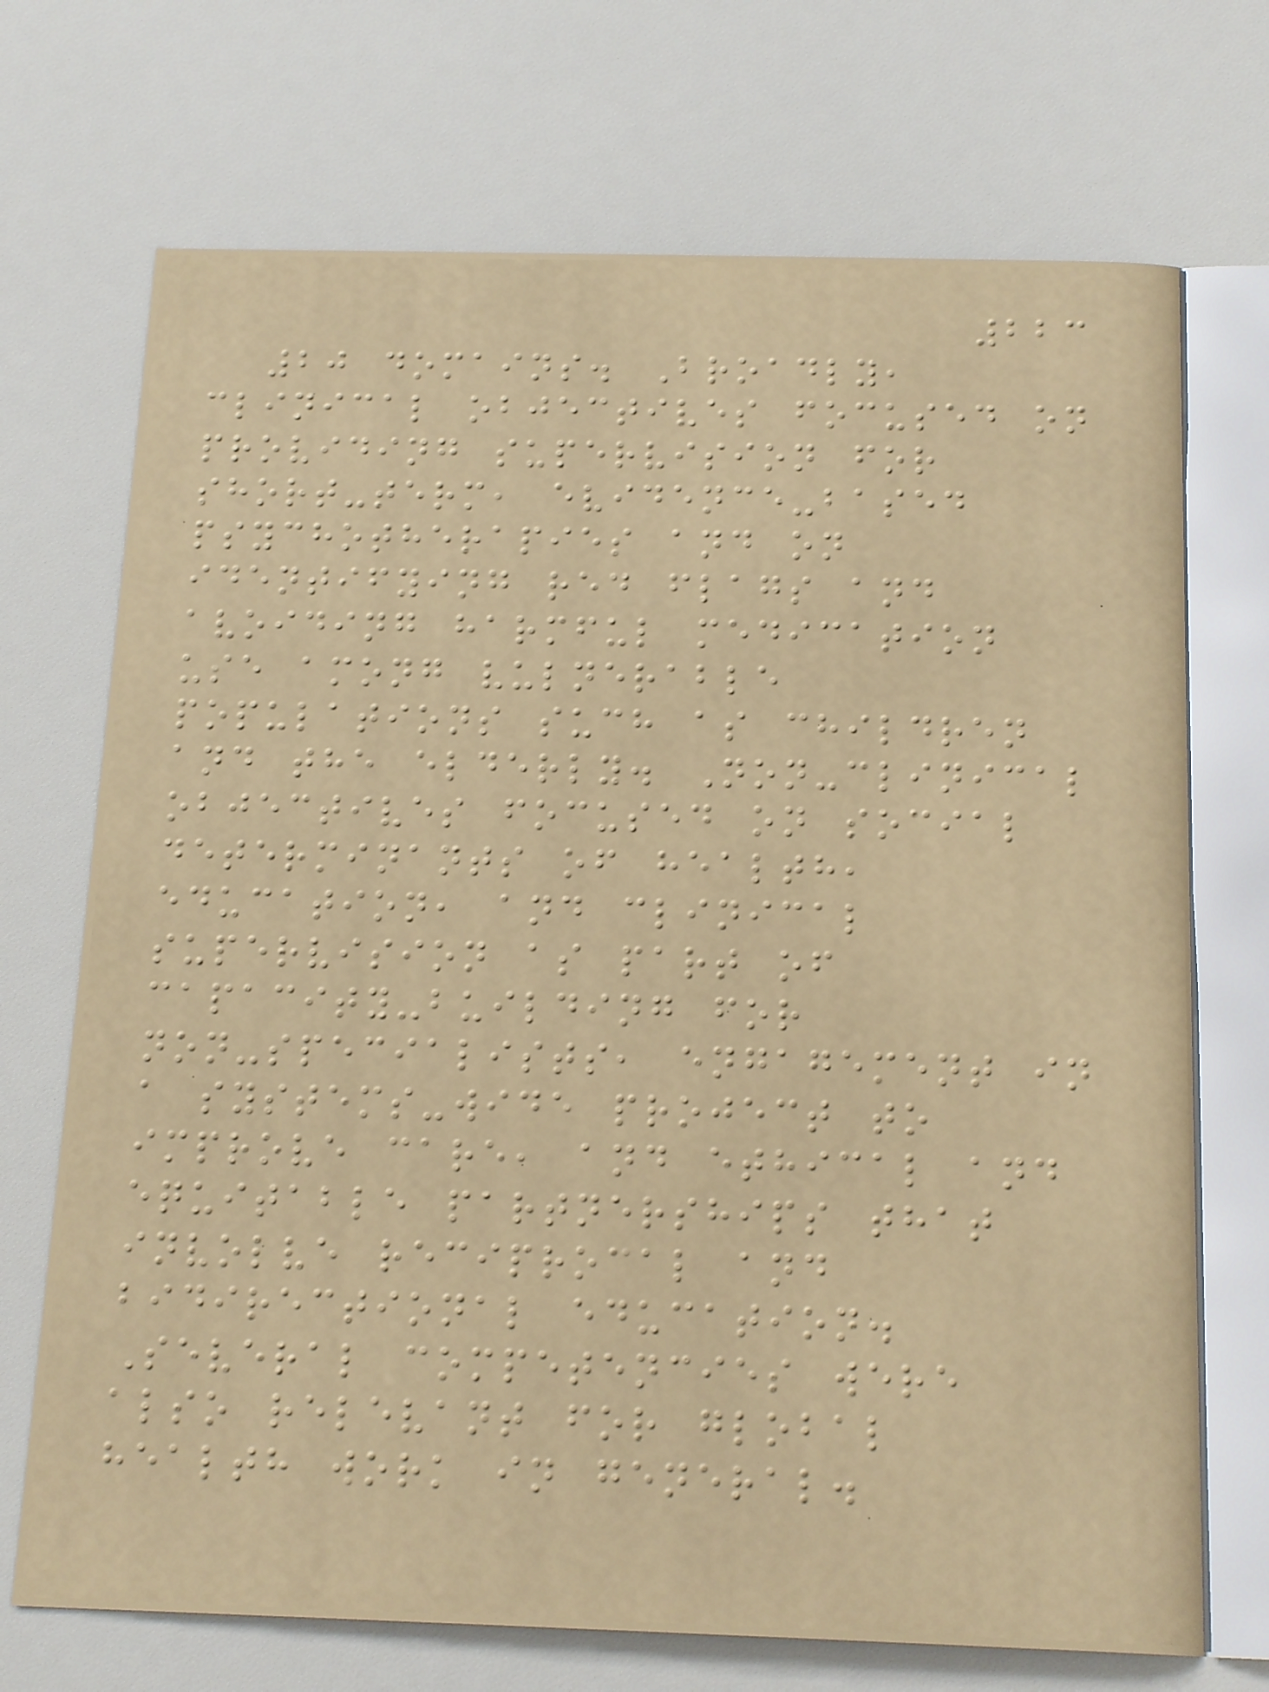223
20 domains. Broadly,
clinical objectives focused on
providing supervision for
short-term, evidence-based
psychotherapies and on
identifying red flags and
avoiding harmful medication
use among vulnerable
populations such as children
and the elderly. Non-clinical
objectives focused on social
determinants of health,
education, and clinical
supervision as part of
capacity-building for
non-specialists, engagement in
a systems-wide project to
improve care, and ethical and
equitable partnerships that
involve reciprocal and
bidirectional education.
Several competencies were
also relevant for global
health work in general.
